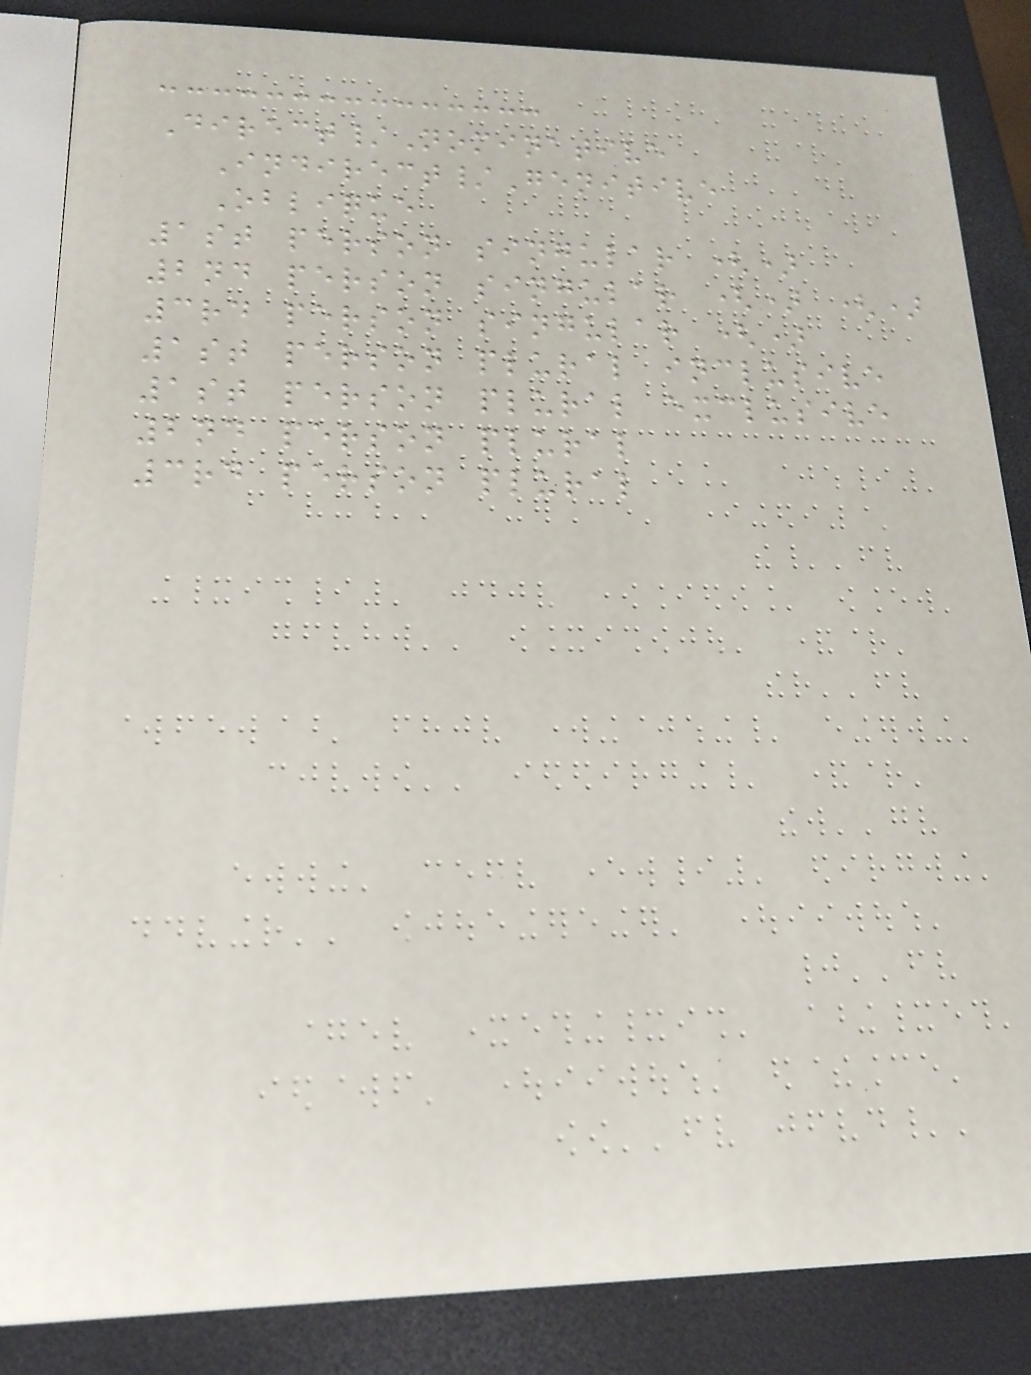Direct/Nominative
Indirect/Genitive
Oblique
1st person singular ()
2nd person singular () ()
3rd person singular ()
1st person plural inclusive
1st person plural exclusive
2nd person plural
3rd person plural
